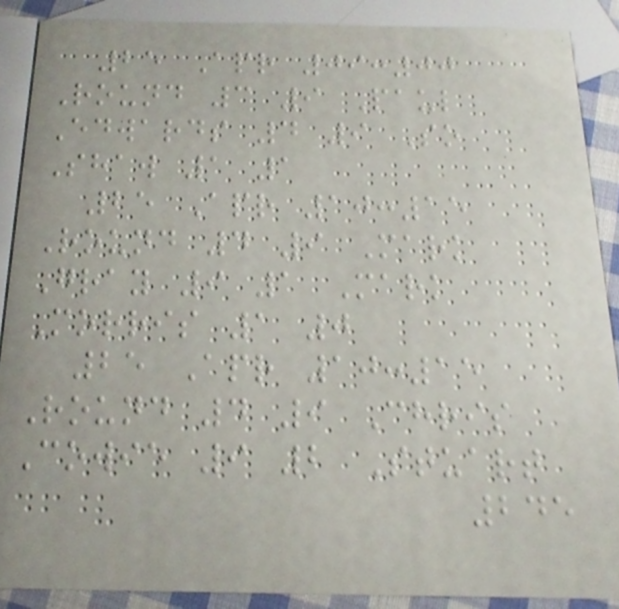25 Apr 09:00
Round 3 9 Paul
Edwards 4 9 So
Shaw 1 1
25 Apr 10:15
Round 4 9 Mark
Gray 9 1 Mark
Morris 1 0
25 Apr 10:15
Round 4 9 Chris
Cowie 9 2 Stuart
245
